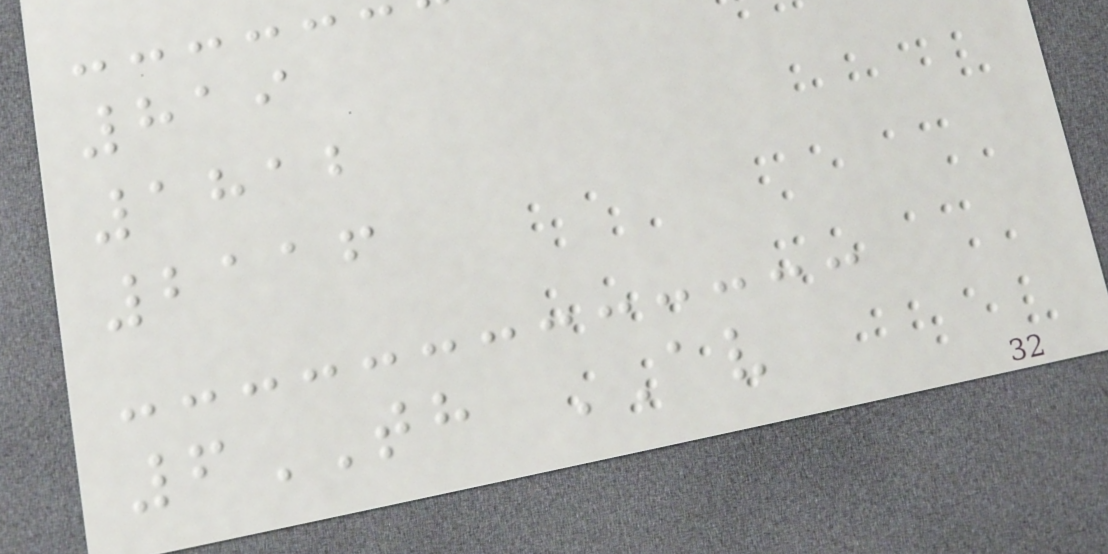819
1812
2116
6TH AV
